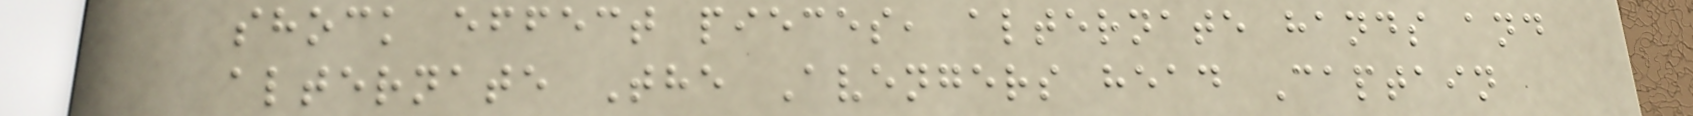shock effect pieces, alternate hands and
alternate The Avengers head Captain
